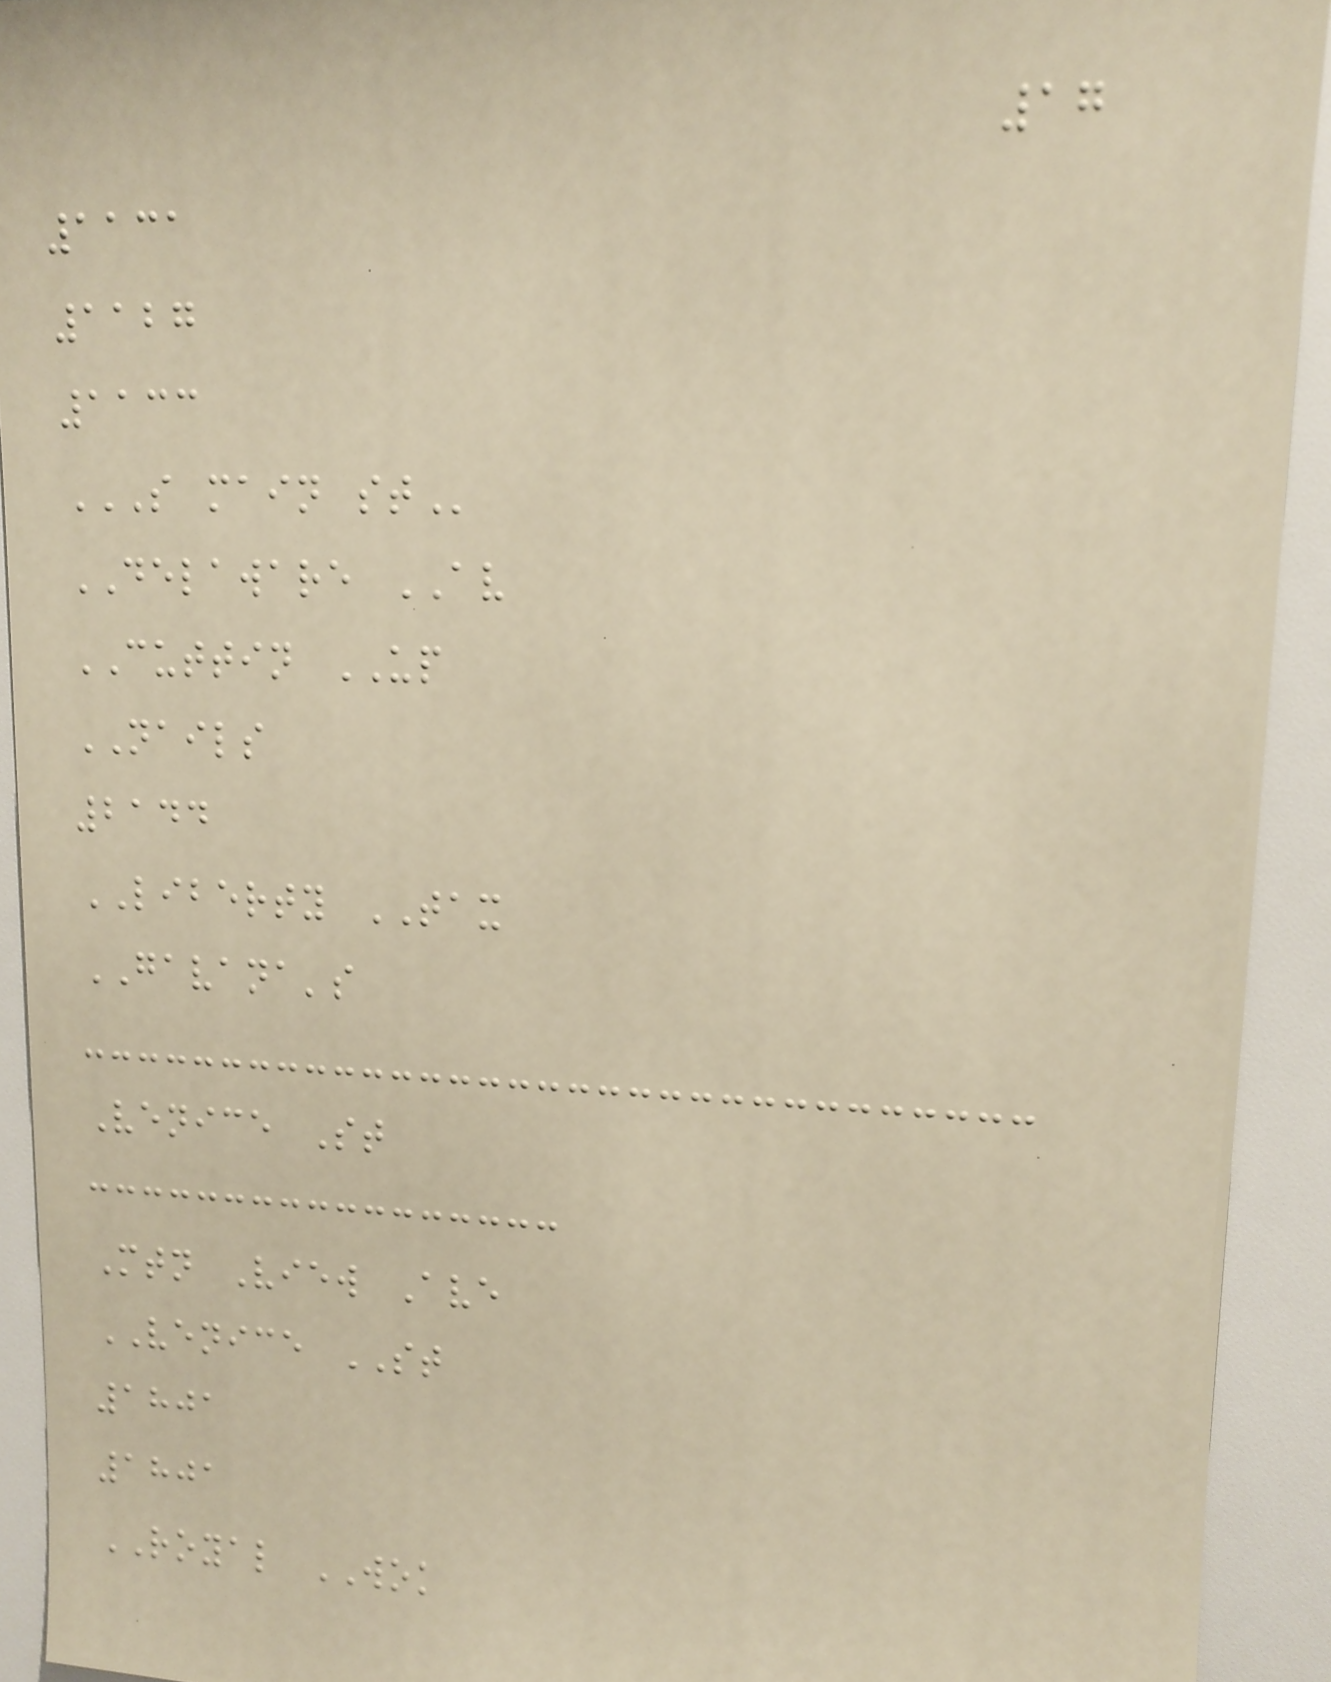17
1131
1127
1133
S MAIN ST
DELAWARE AV
CUTTIN UP
NAILS
2144
LIBERTY TAX
GAVANA's
Venice St
Mtn View Ave
VENICE ST
1801
1801
ROYAL WOK
